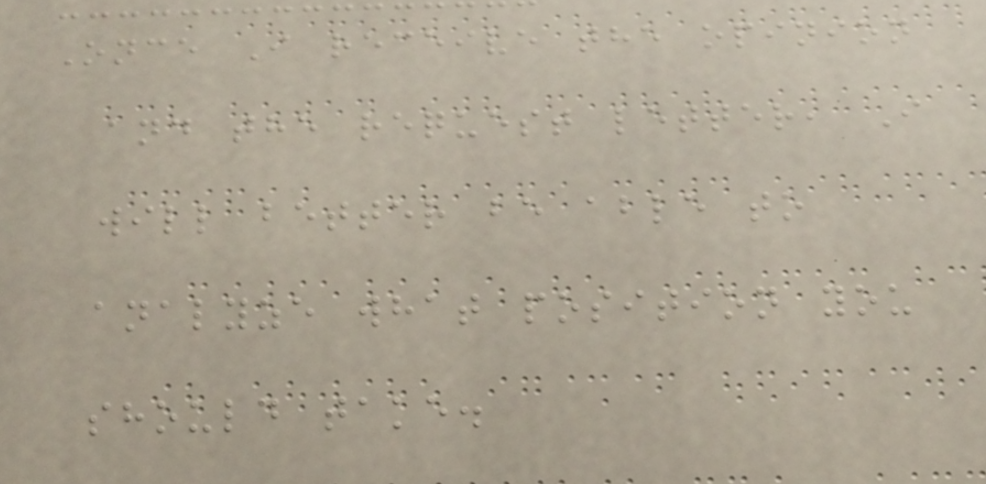Once I receive the opinion
and the request letter, I
will better be able to
analyze what position you
should take.
